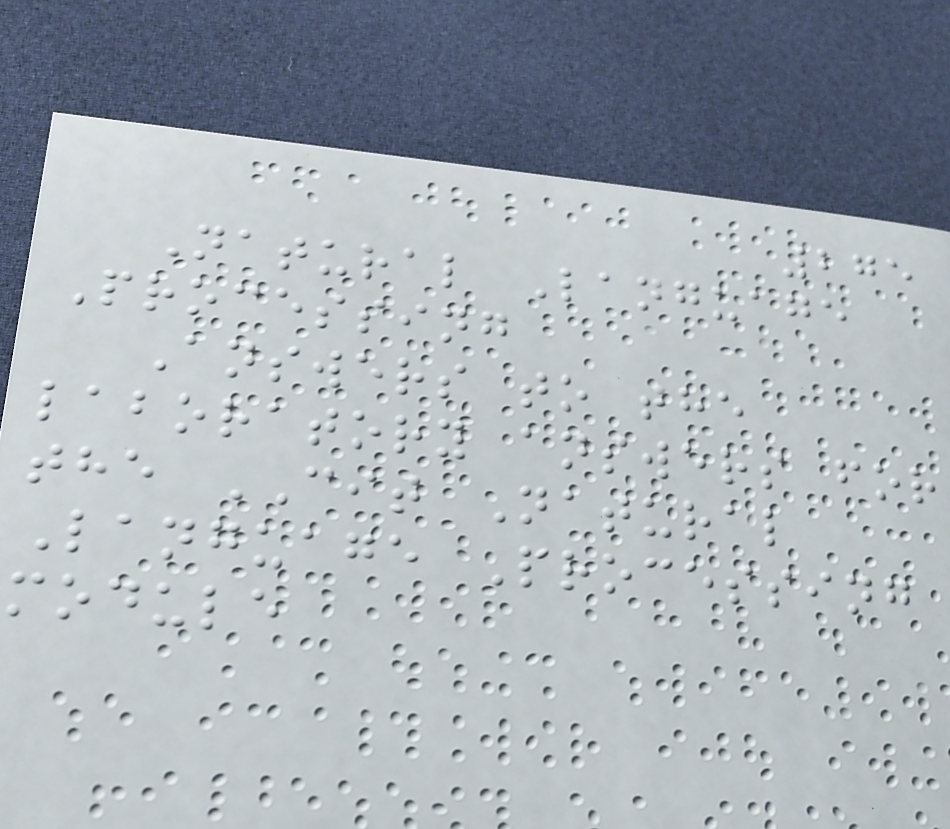275
Natural Language
Processing
Answers to the
laboratory answers for
the CIT Natural
Language Processing
module
